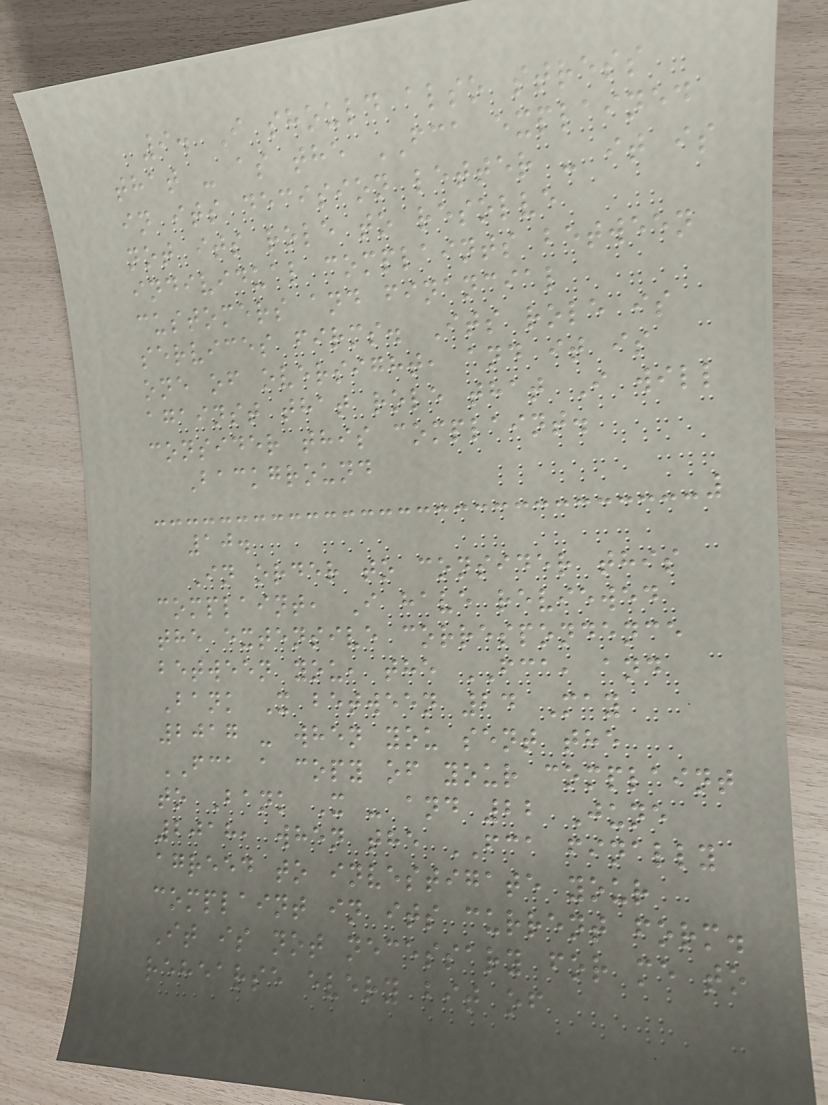9. I should also stress
that - as the FCA explained
in its decision letter - it is
not its role to resolve
individual complaints between
customers and financial
services firms. Its role is
one of oversight, and it is
against that role that I will
consider this complaint.
Background
10.
In order to consider this
complaint, I have reviewed
the extensive correspondence
between you, the FCA, and
Bank X between 24 May
2017 - when you sent the
FCA a copy of your complaint
to Bank X - and 22 June
2018, when the FCA finally
agreed to investigate your
complaint in its current form.
It is not necessary for me to
rehearse every bit of
